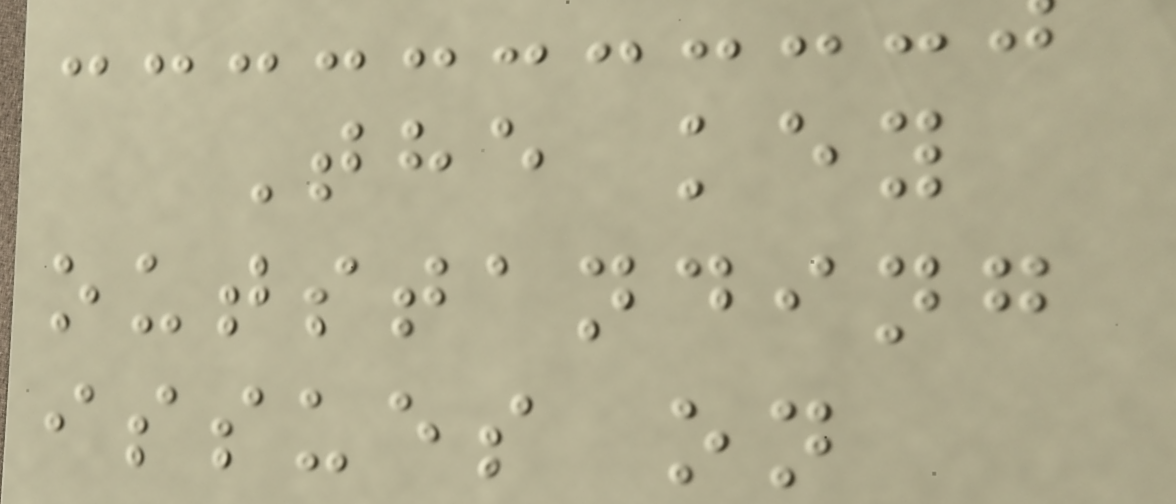The key
outstanding
issues on
